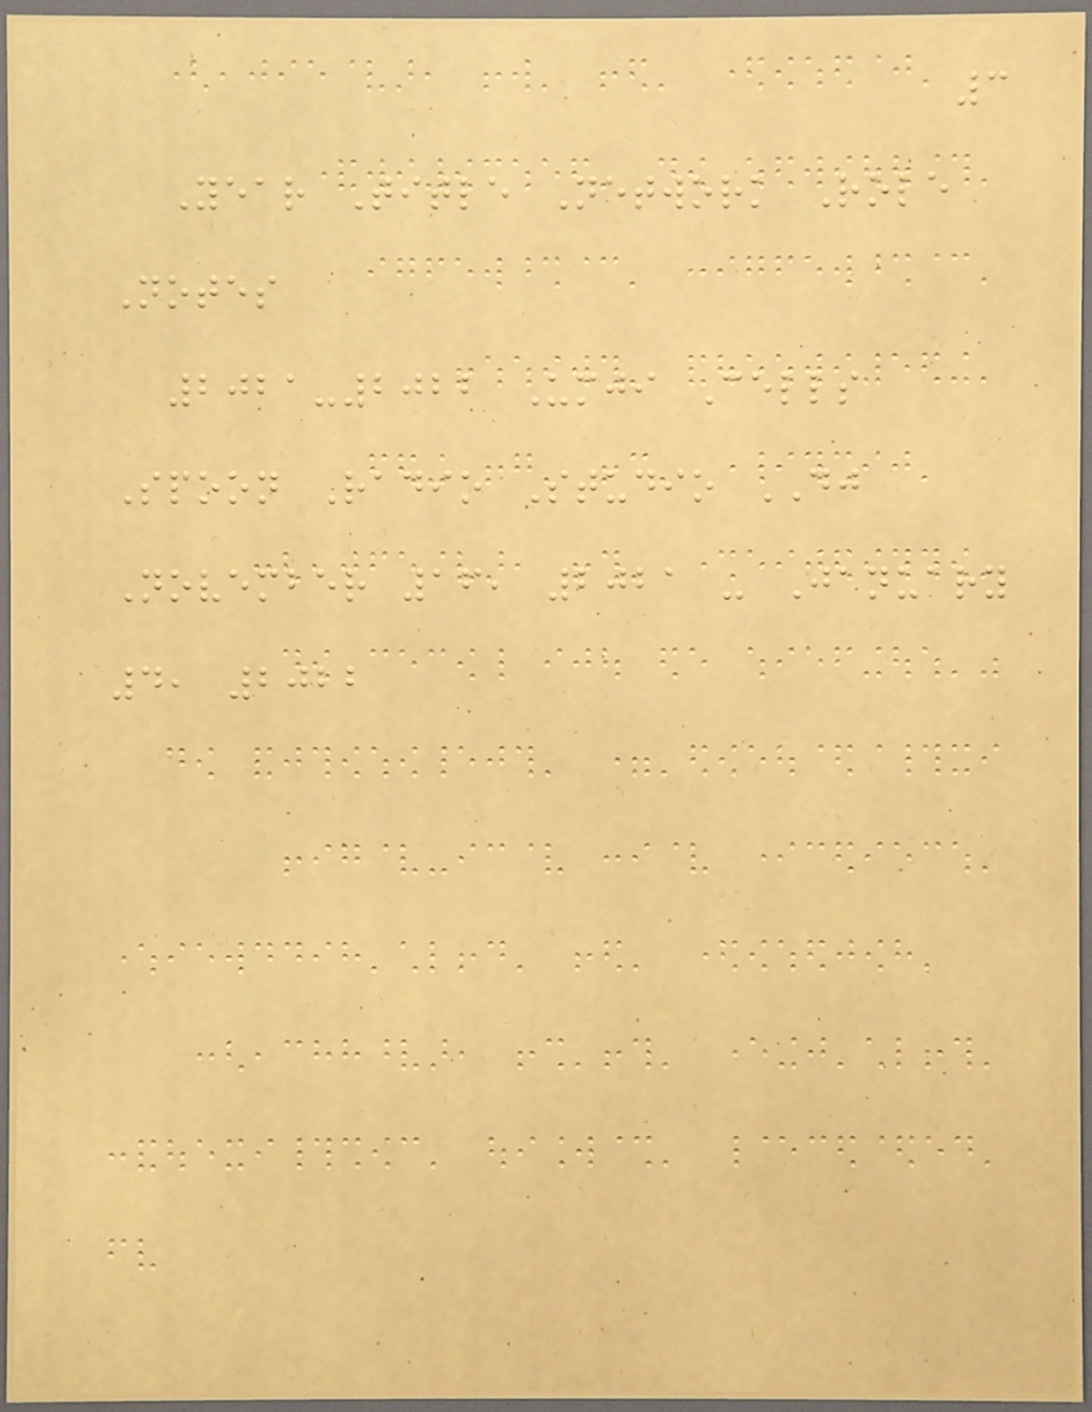3
Year Title Network Role
Notes
2021-2022 Umji Cells
Spoon Radio Studio DJ
November 16, 2021 - January
4, 2022
